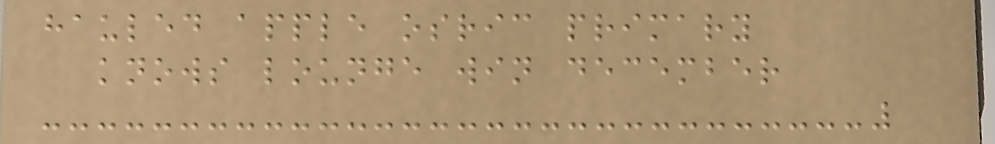hauled apple osric primary
knows lounge win december
